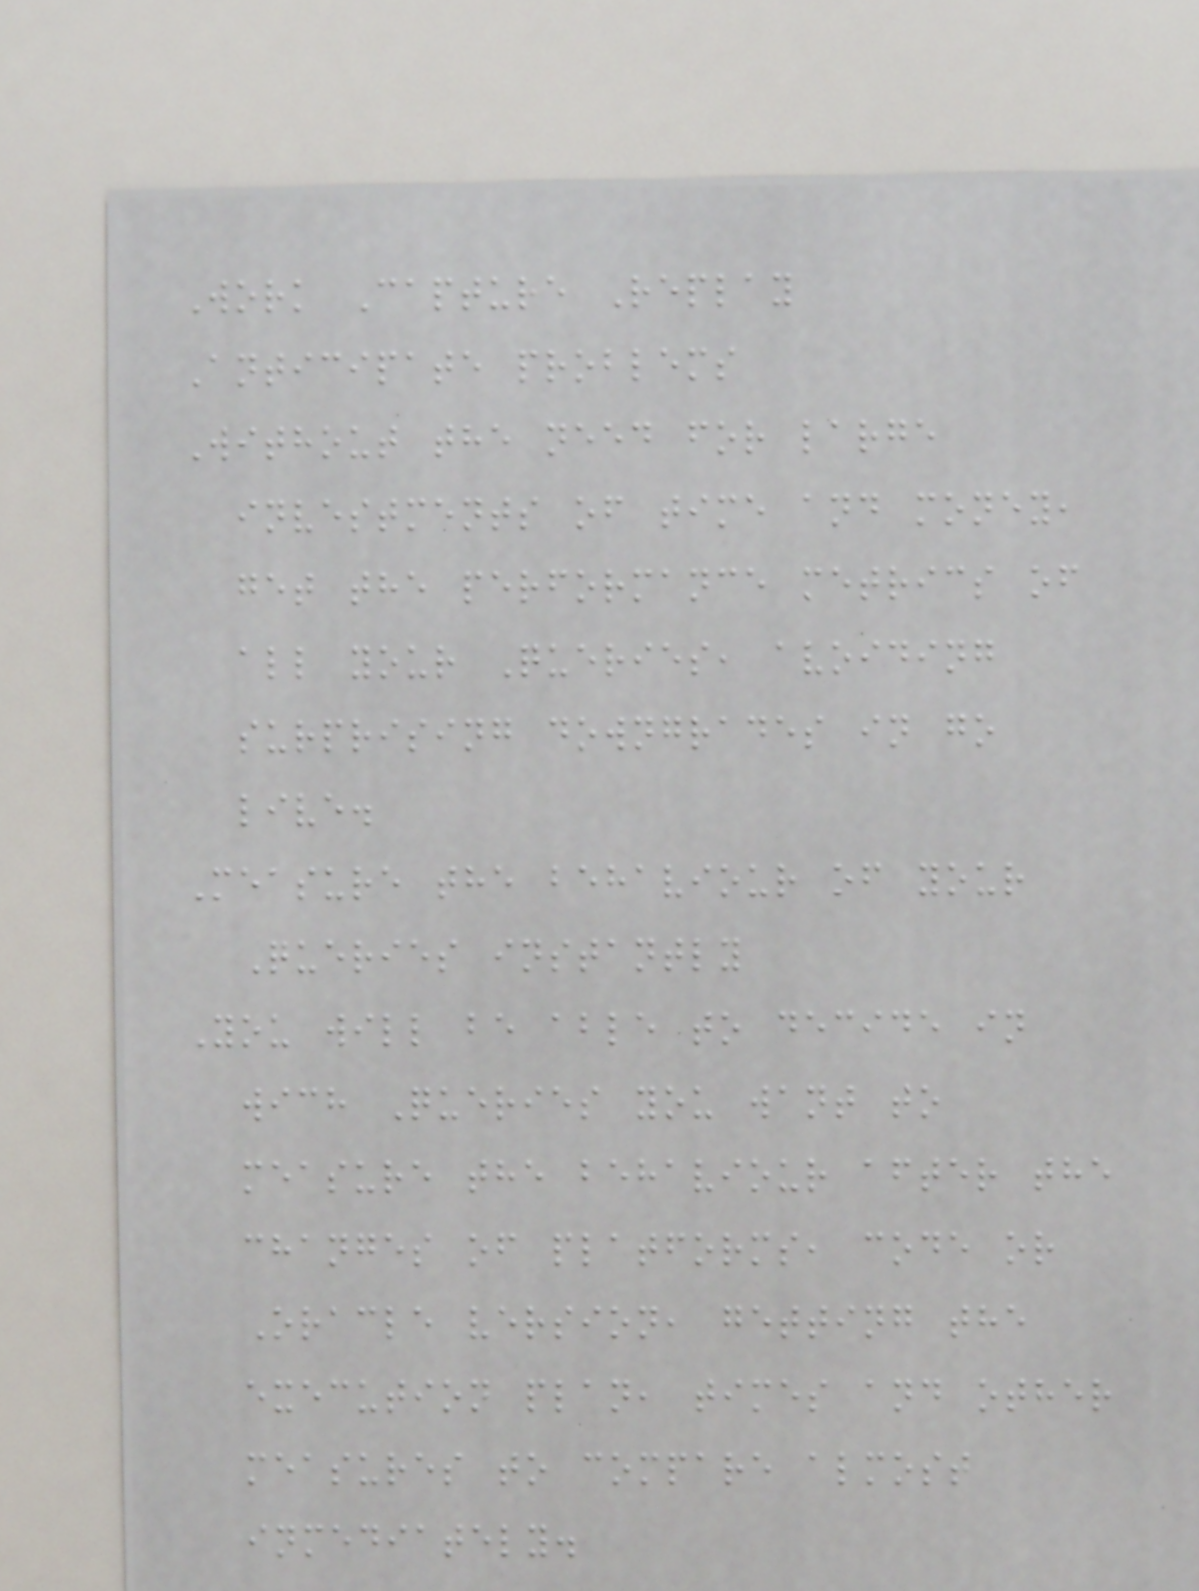Work Capture Replay
Anticipate problems
Without the need for large
investments of time and money,
get the performance metrics of
all your Queries, avoiding
surprising downgrades in go
live.
Measure the behaviour of your
Queries instantly
You will be able to decide in
wich Queries you want to
measure the behaviour after the
changes of platforms, code or
Oracle version, getting the
execution plan, times and other
measures to compare almost
inmediately.
